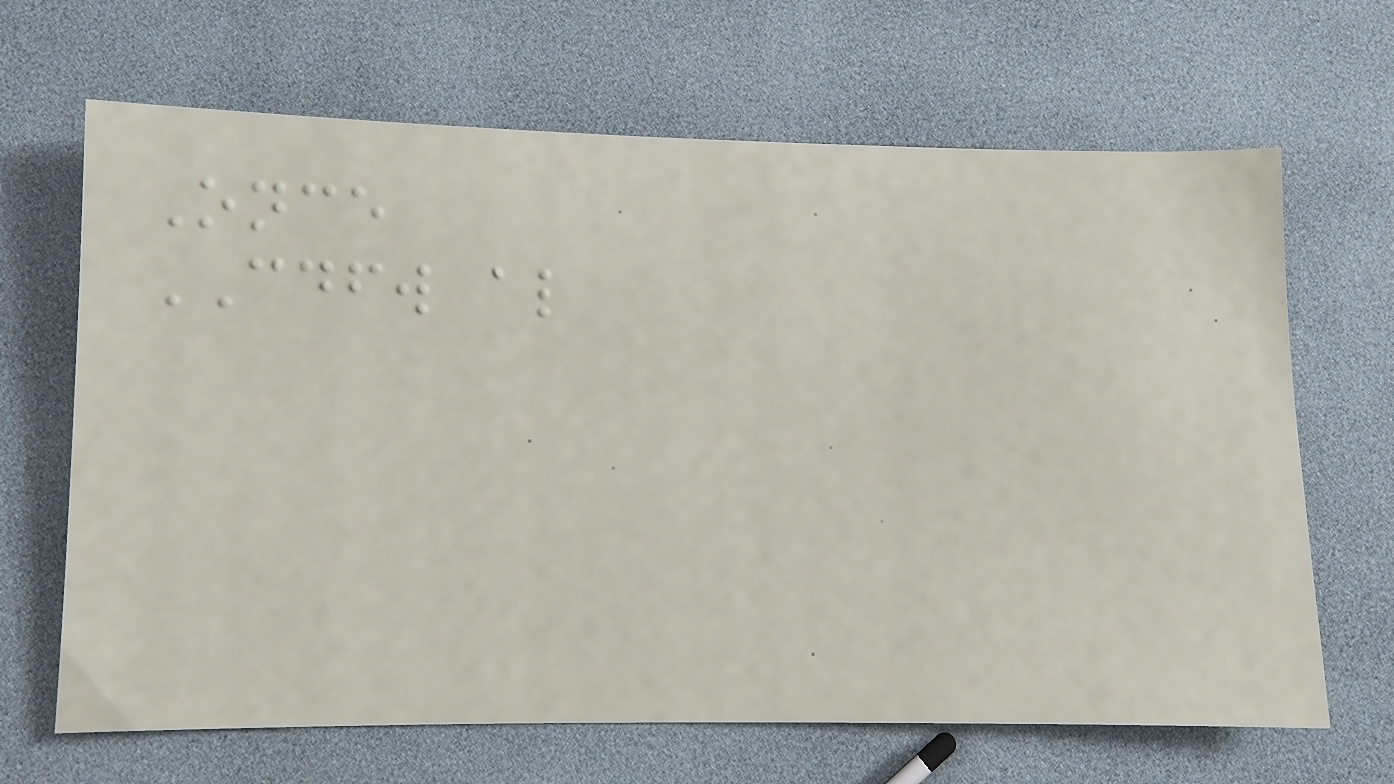Once
CDFW also
